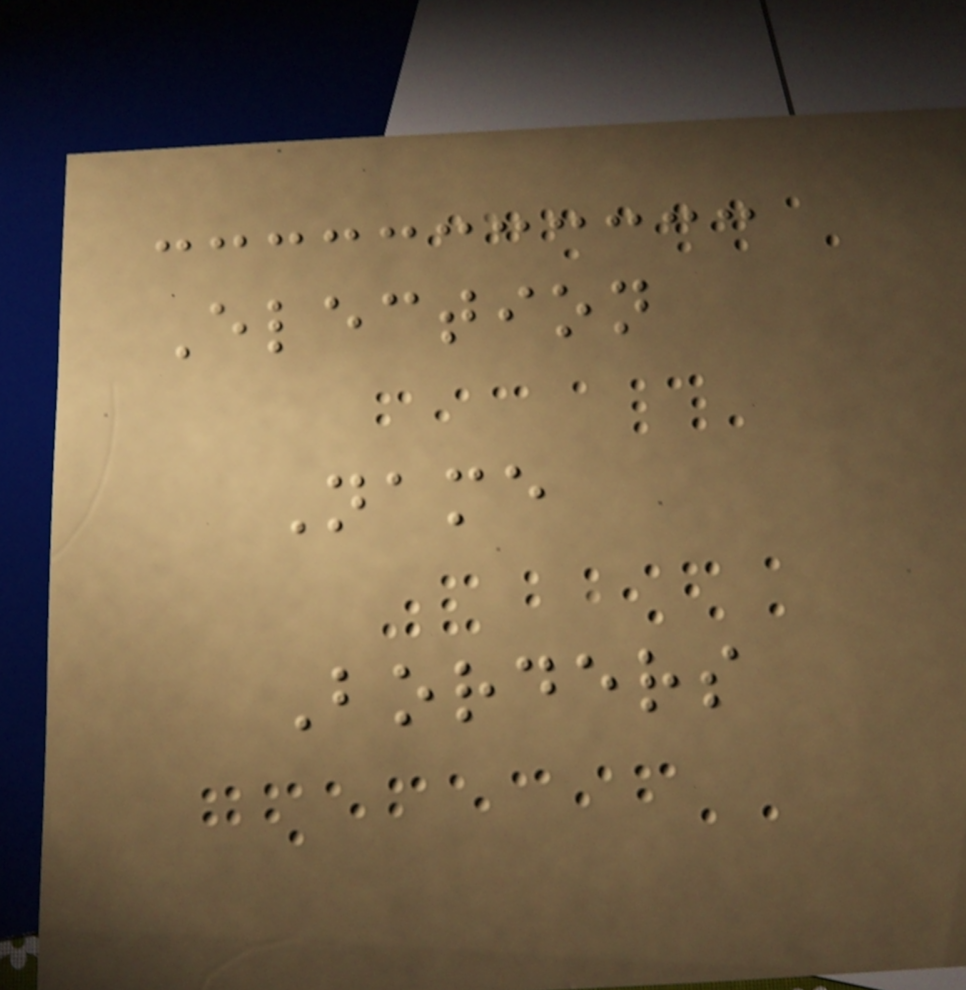Election
Name
Borders
